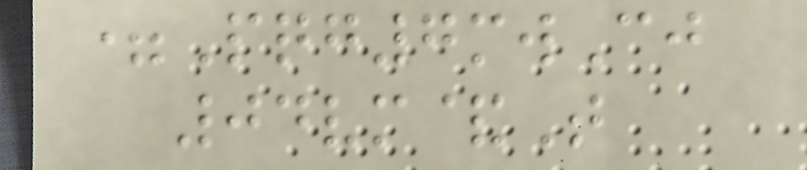=Pqg7mwCj
04vm&T
